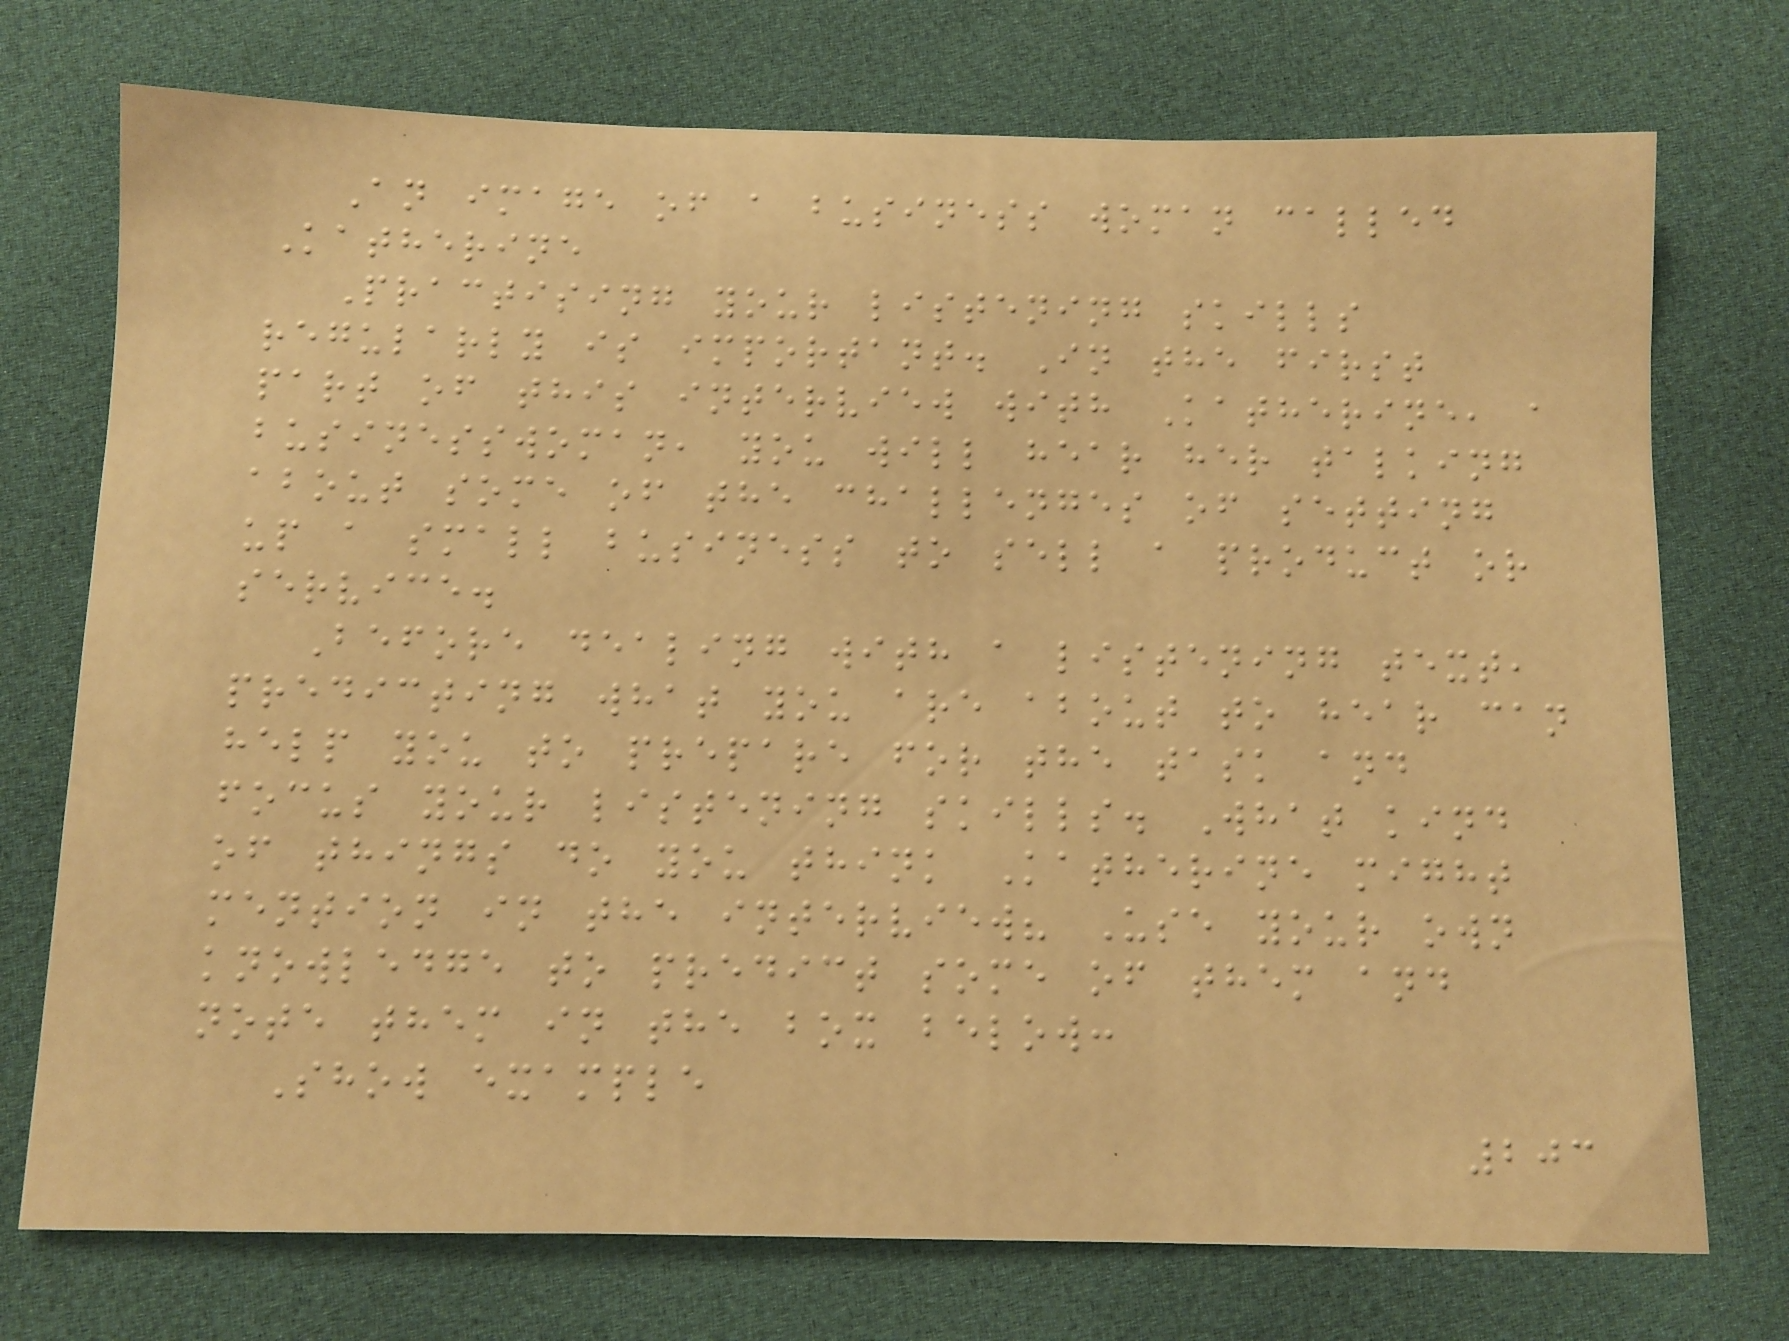An image of a business woman called
Katherine
Practising your listening skills
regularly is important. In the first
part of this interview with Katherine, a
businesswoman, you will hear her talking
about some of the challenges of setting
up a small business to sell a product or
service.
Before dealing with a listening text,
predicting what you are about to hear can
help you to prepare for the task and
focus your listening skills. What kind
of things do you think Katherine might
mention in the interview? Use your own
knowledge to predict some of them and
note them in the box below:
Show example
203
